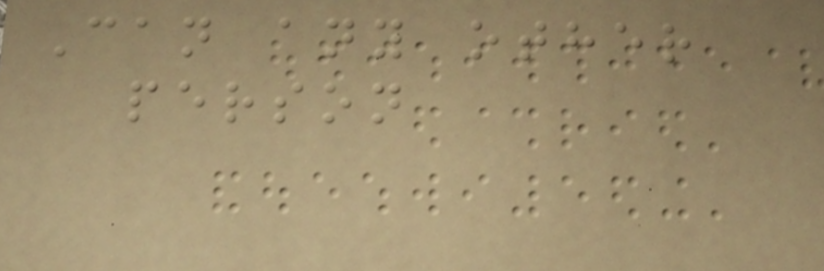Can any other
person
